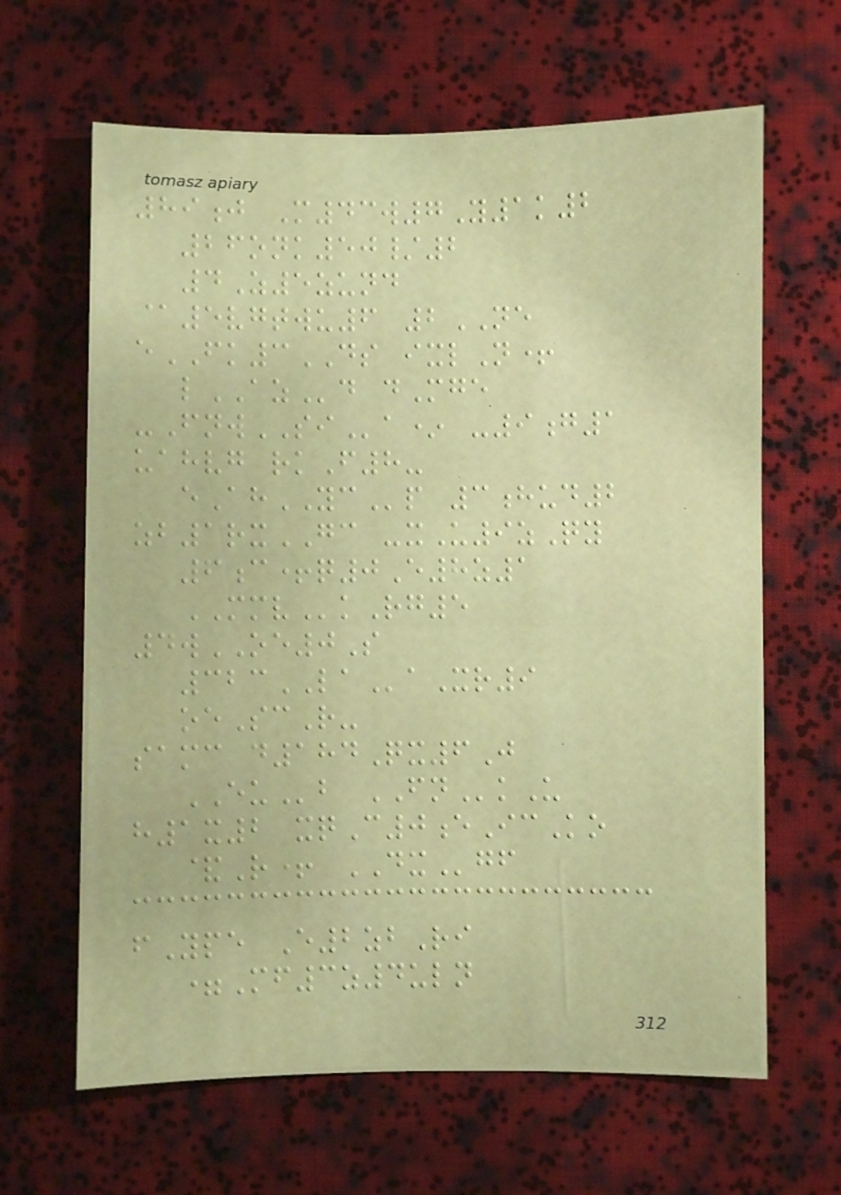89j M43w7Y1k2
26onk50/2
4Z5zund
@5vgtwu6 2NE
eFK3DS ixlN+
lAZd dMge
-FnwSIa* -9g1
uahvg rkF8-
eAhYCp 3hud2
zb1rxGC -xU9zQy
6c+q0E8z1
MMVkRg5
4wOE0S
323LAaXr9
oeScR-
samc d184Qx6J
EUb FNkU
h1x2 xqC0eIcKo
&R+ DXgf
fYpe E2zbRi
=Mf3z4uln
